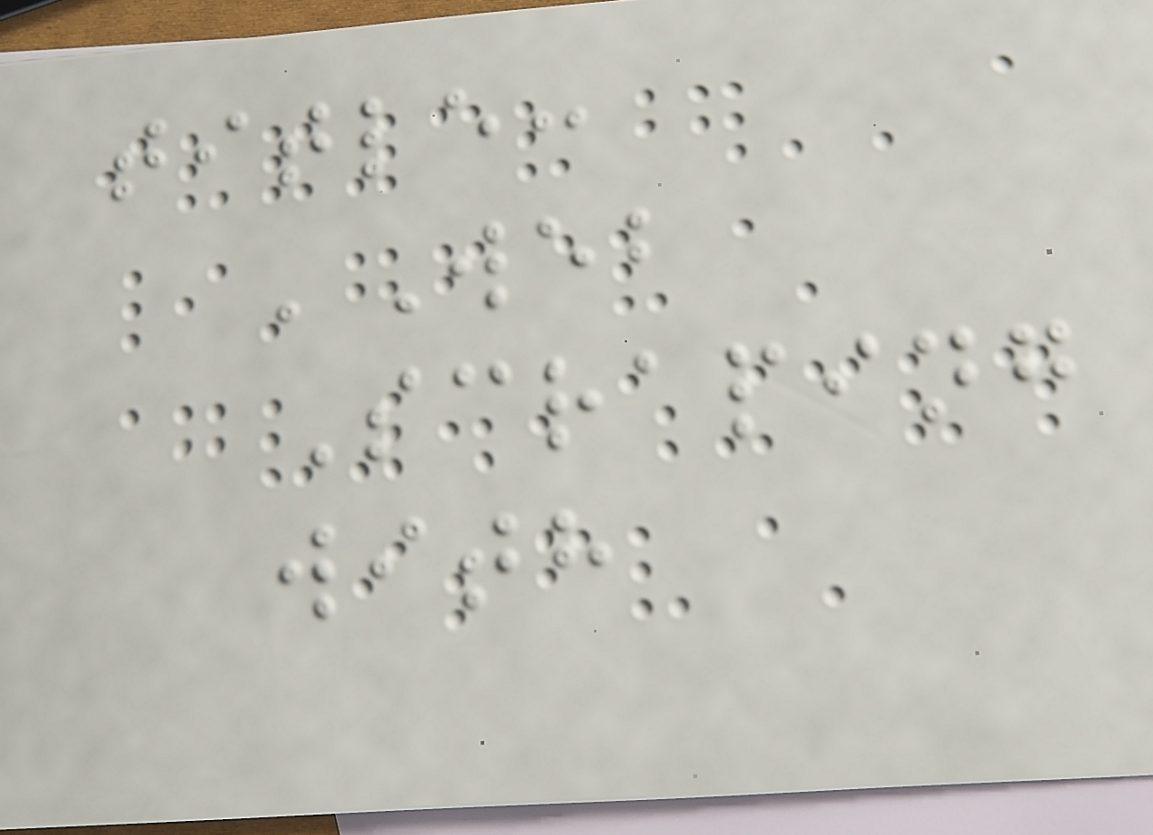title:
'Web
Scraping
with
